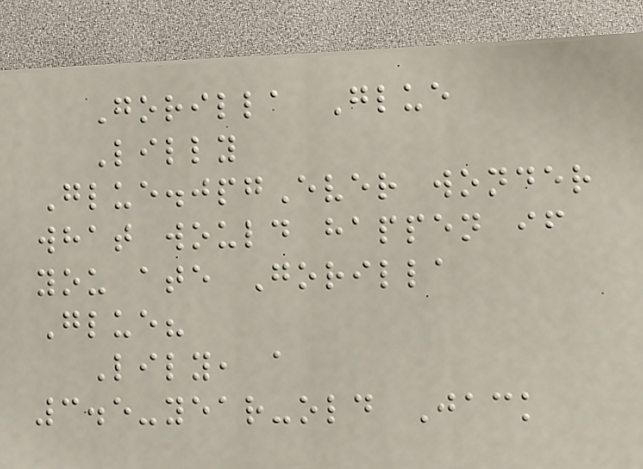Gorilla Glue
Lilly
Glue.jpgEver wonder
what would happen if
you ate Gorilla
Glue?
Lily, a
3.5-year-old Jack
